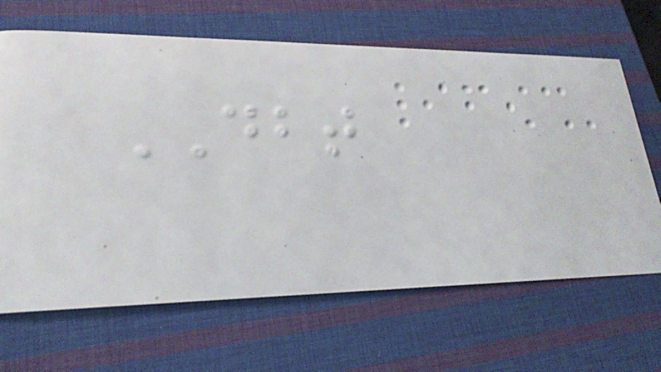DBT
